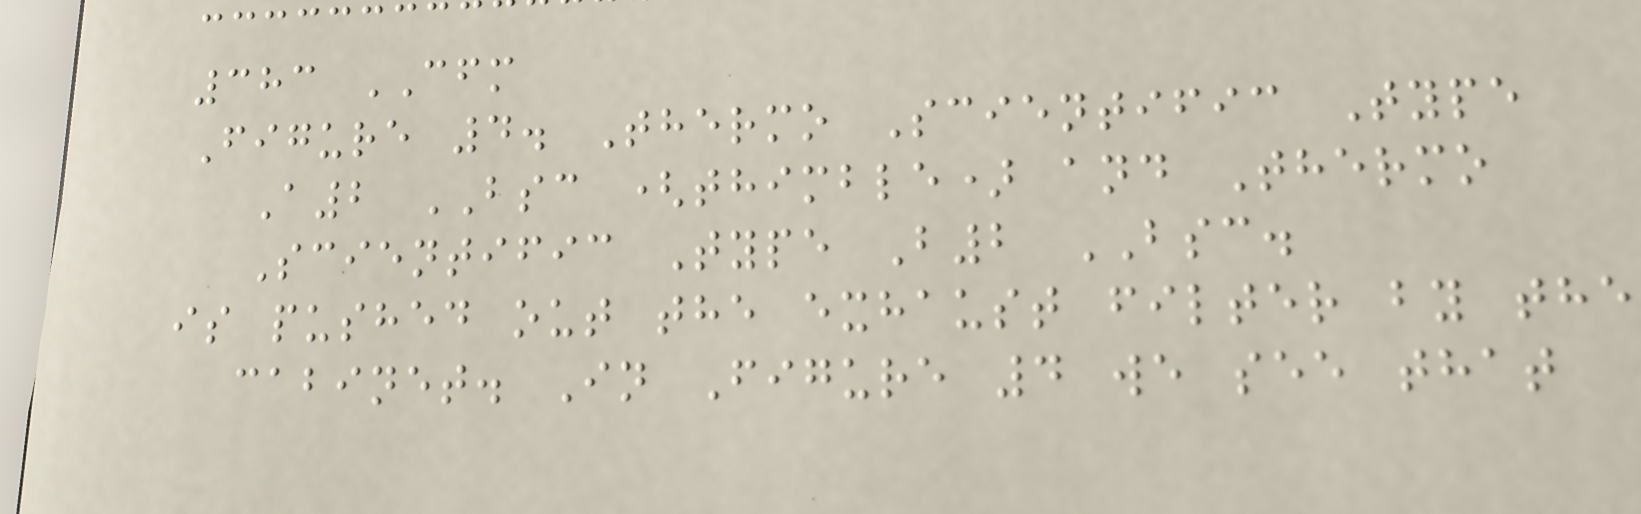383 CFM
Figure 4. Thermo Scientific Type
A2 BSC (thimble) and Thermo
Scientific Type B2 BSC.
is pushed out the exhaust filter by the
cabinet. In Figure 4 we see that
